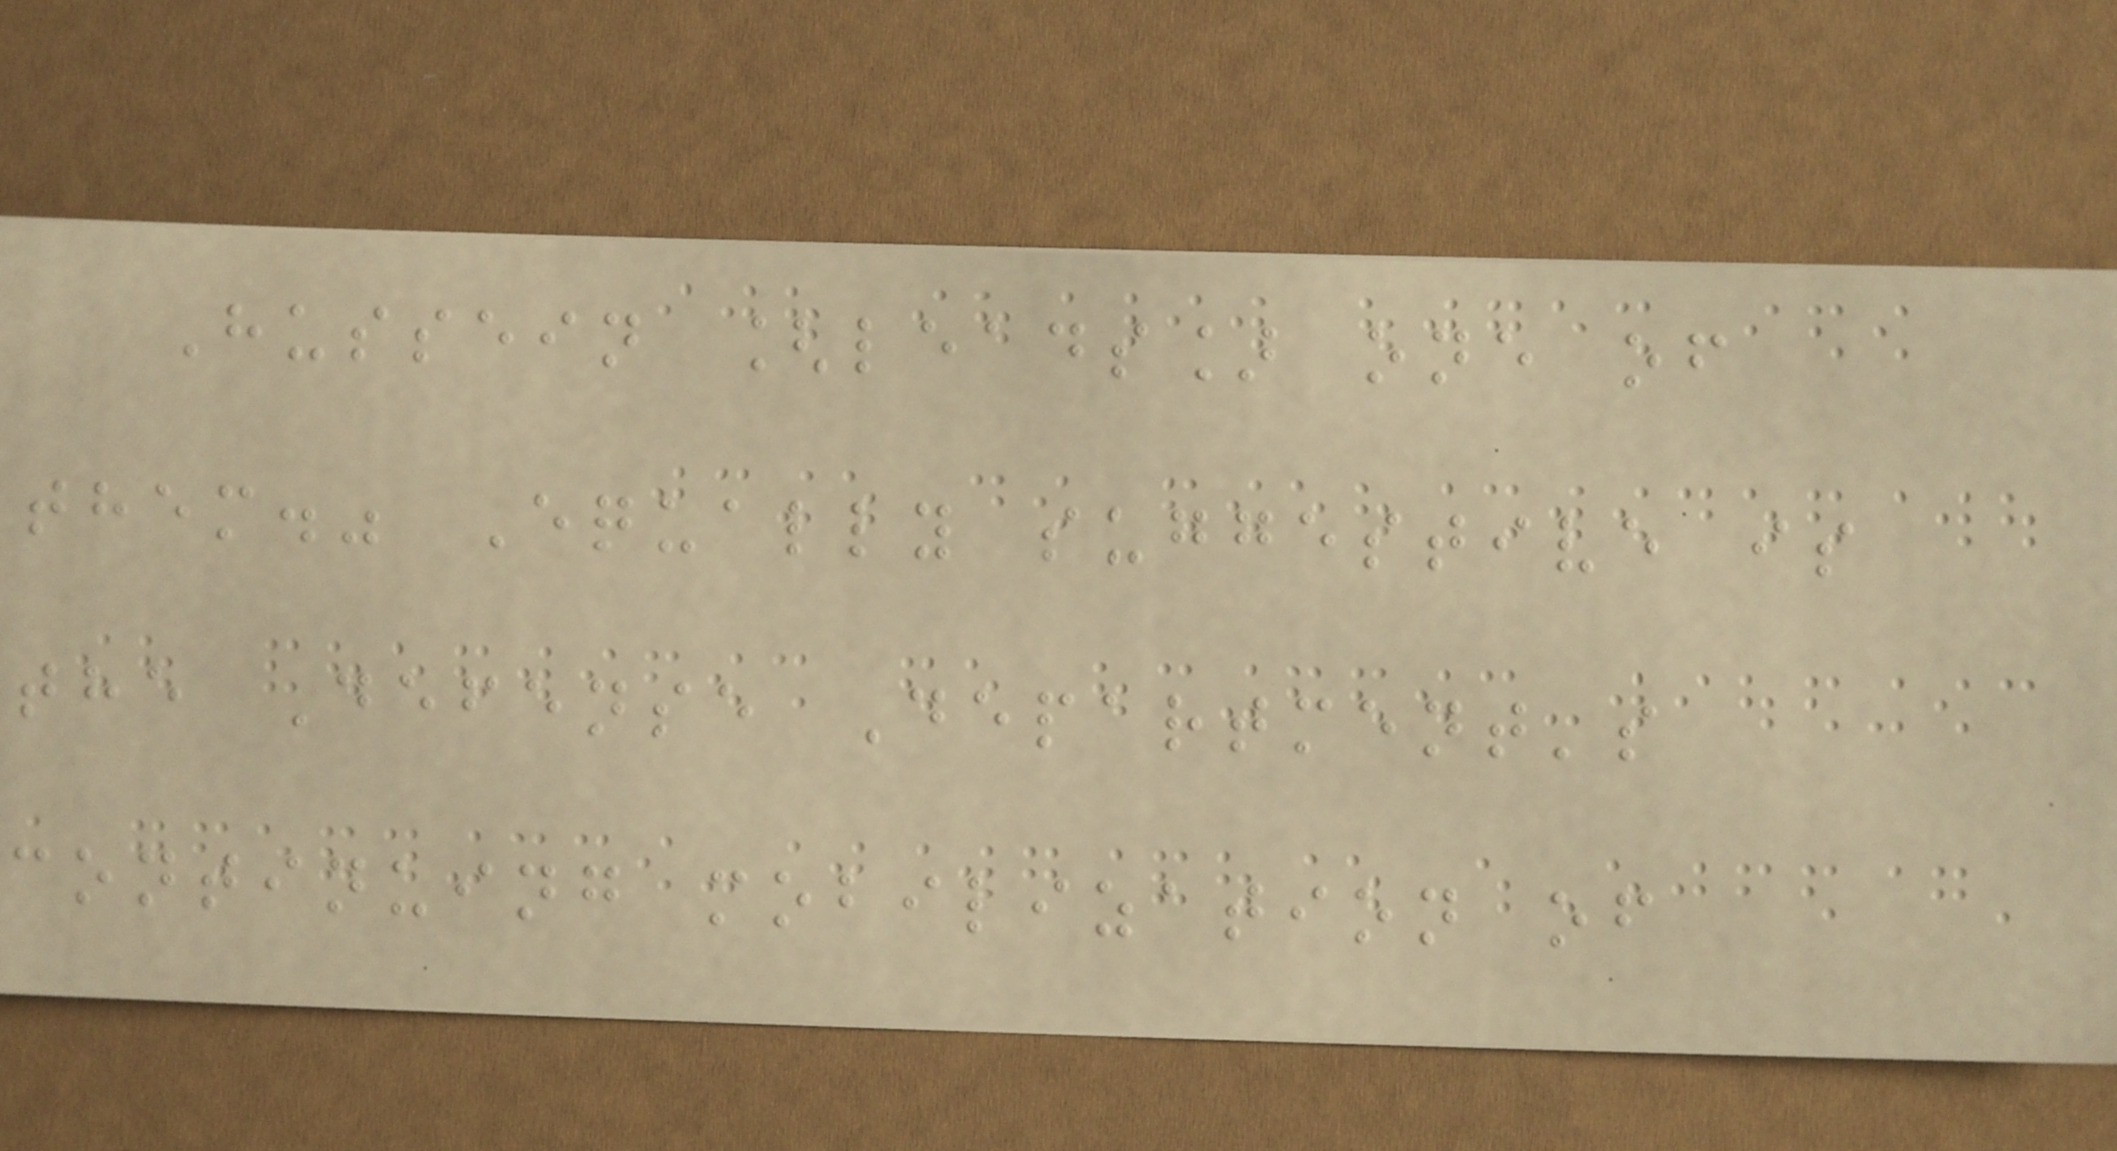Hussein [leads] one of
them." Equally suggestive is
the Defense Department's
continuing mobilization of
